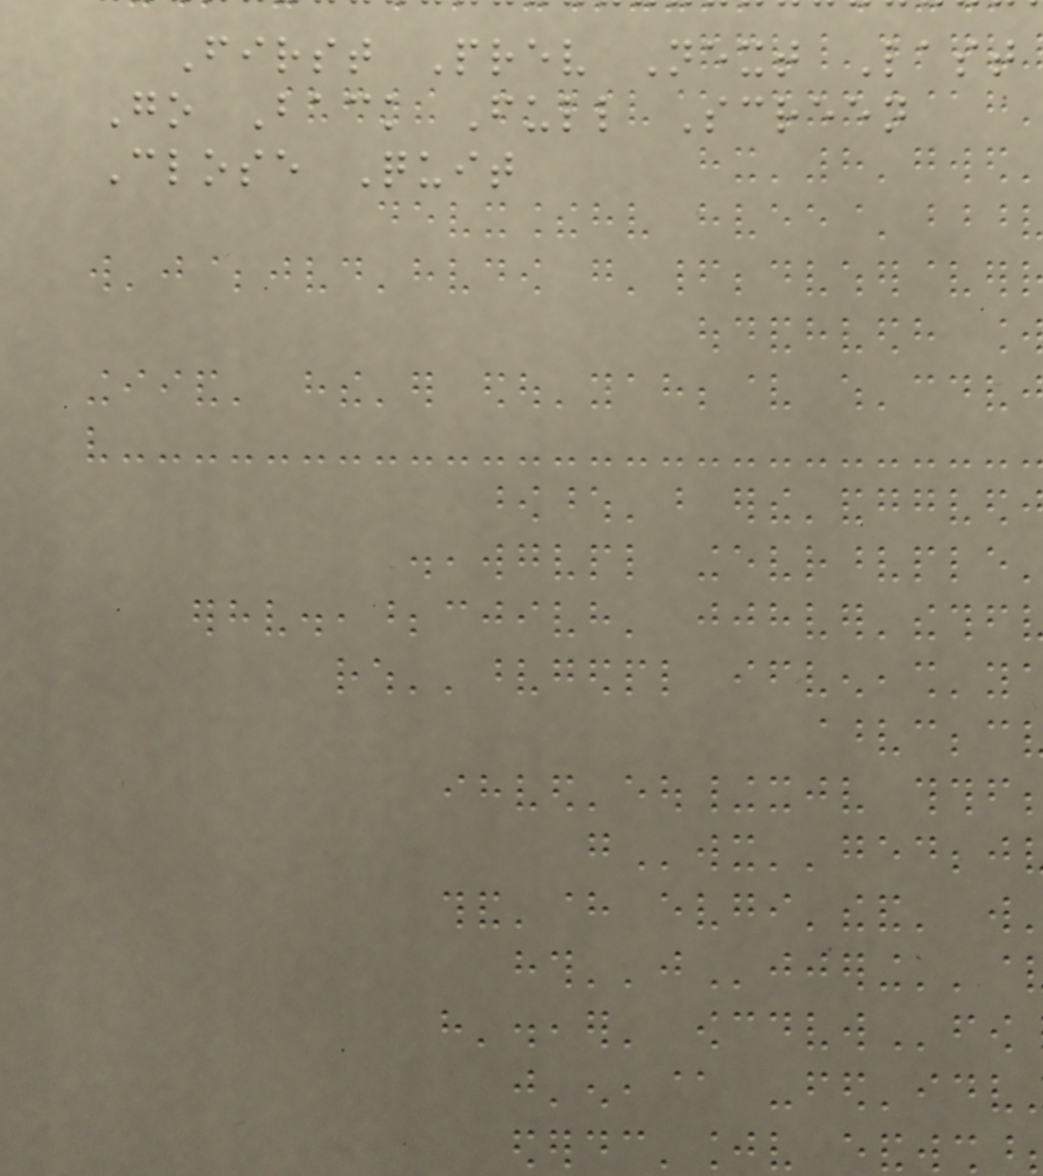First Prev Next Last
Go Back Full Screen
Close Quit
